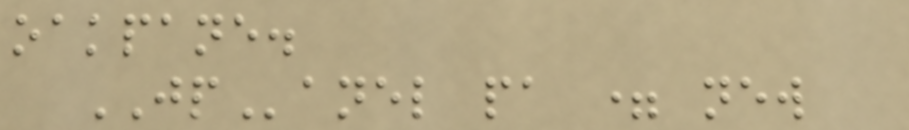oakpane.
JPanel pa = new
